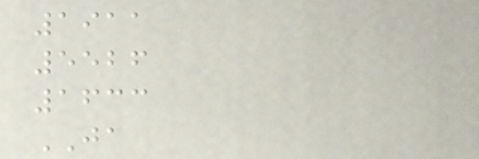1911
5526
1633
JA
